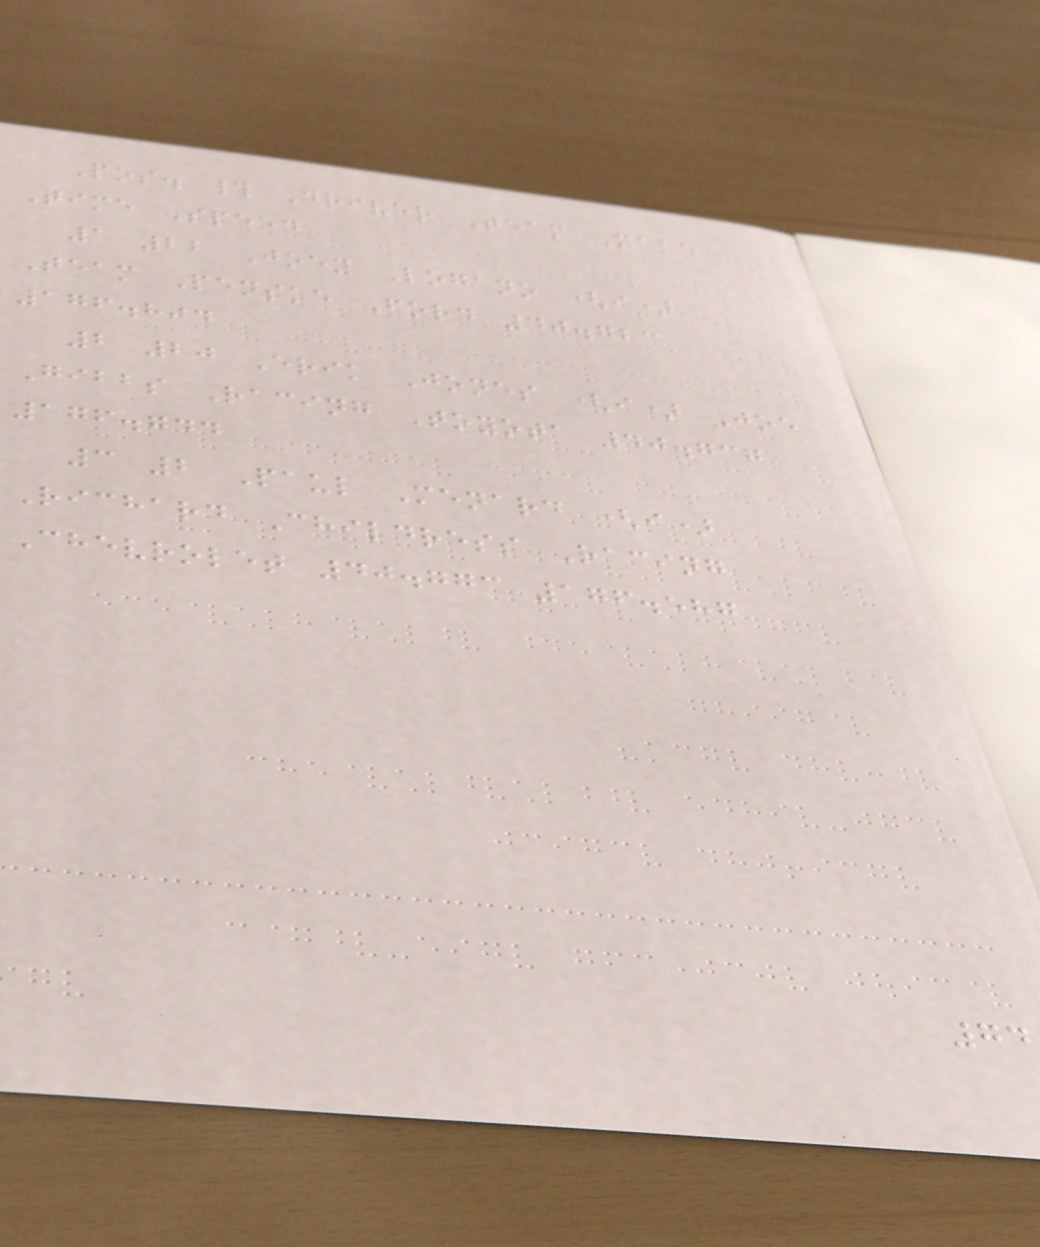Pos. # Driver Team Make
Time Speed
1 22 Joey Logano (i)
Team Penske Ford 40.723
176.804
2 20 Erik Jones (i) Joe
Gibbs Racing Toyota 40.737
176.744
3 2 Paul Menard (i)
Richard Childress Racing
Chevrolet 40.773 176.587
74
